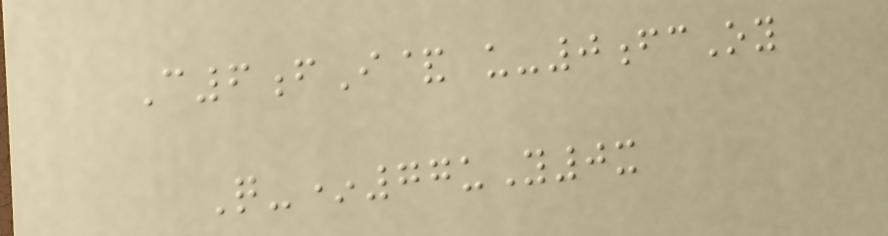C6fI& u-0fcOy
Q-*77uY0x
